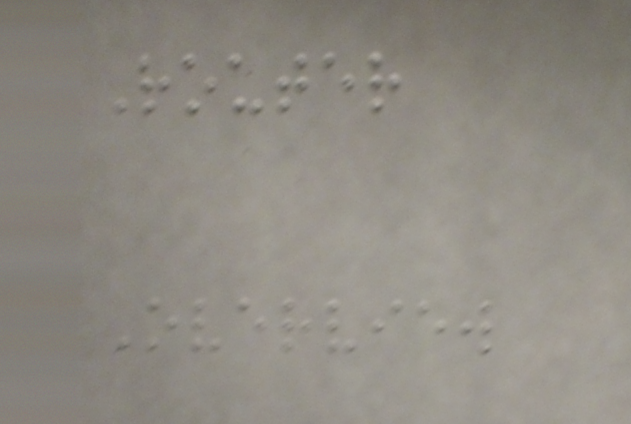Router
Overview
